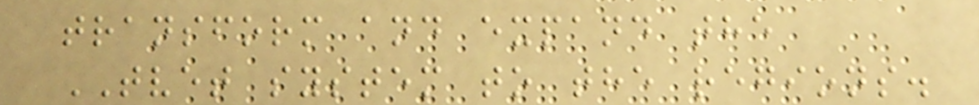transform and expand the
TVET system to the regions.
